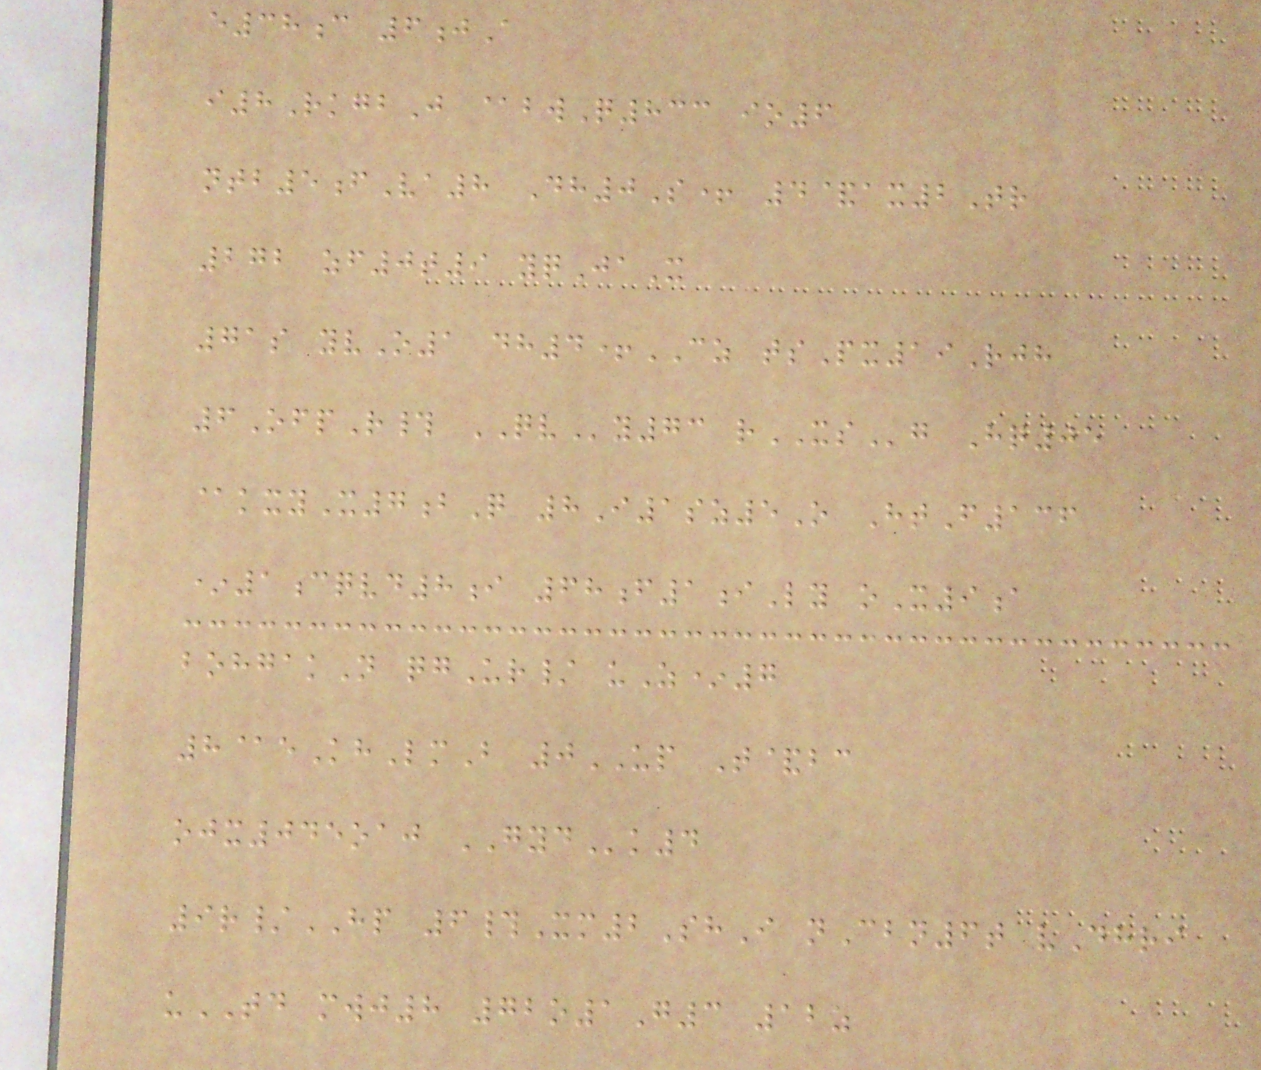e38c 6jA
i8RkgbJ @bwQ833 io6
ntb5fVa8 Dh0S+ 4&ax2Tr
272 zf0t9 yqJaX
71s yvO1 dh4+CZ tsPx19Rjh
6OfpR# QVy73 rXSg Hq05
@kxyX7bQ 8I1sz5O HtF136
*1cqvd8i 68f1iLy oX9a
bohgakN qgUr/ uZ*7
8@eKhLmB 0UP T&bc
ojx045oaj GYDk4
9r/HP 6#Xm2ShI nCbn6t vDhri
uTD mwj8 72o1G3 12z
